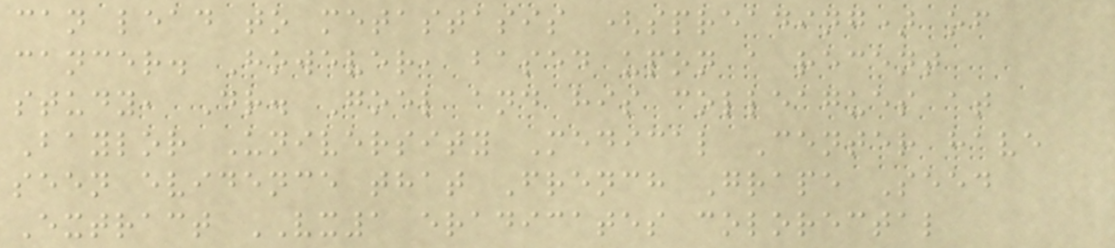can lead to metastasis (spreading) of
cancer. However, based upon a recent
study, Dr. Goel and his colleagues at
Baylor University Medical Center have
seen evidence that French Grape Seed
Extract VX1 eradicates colorectal
